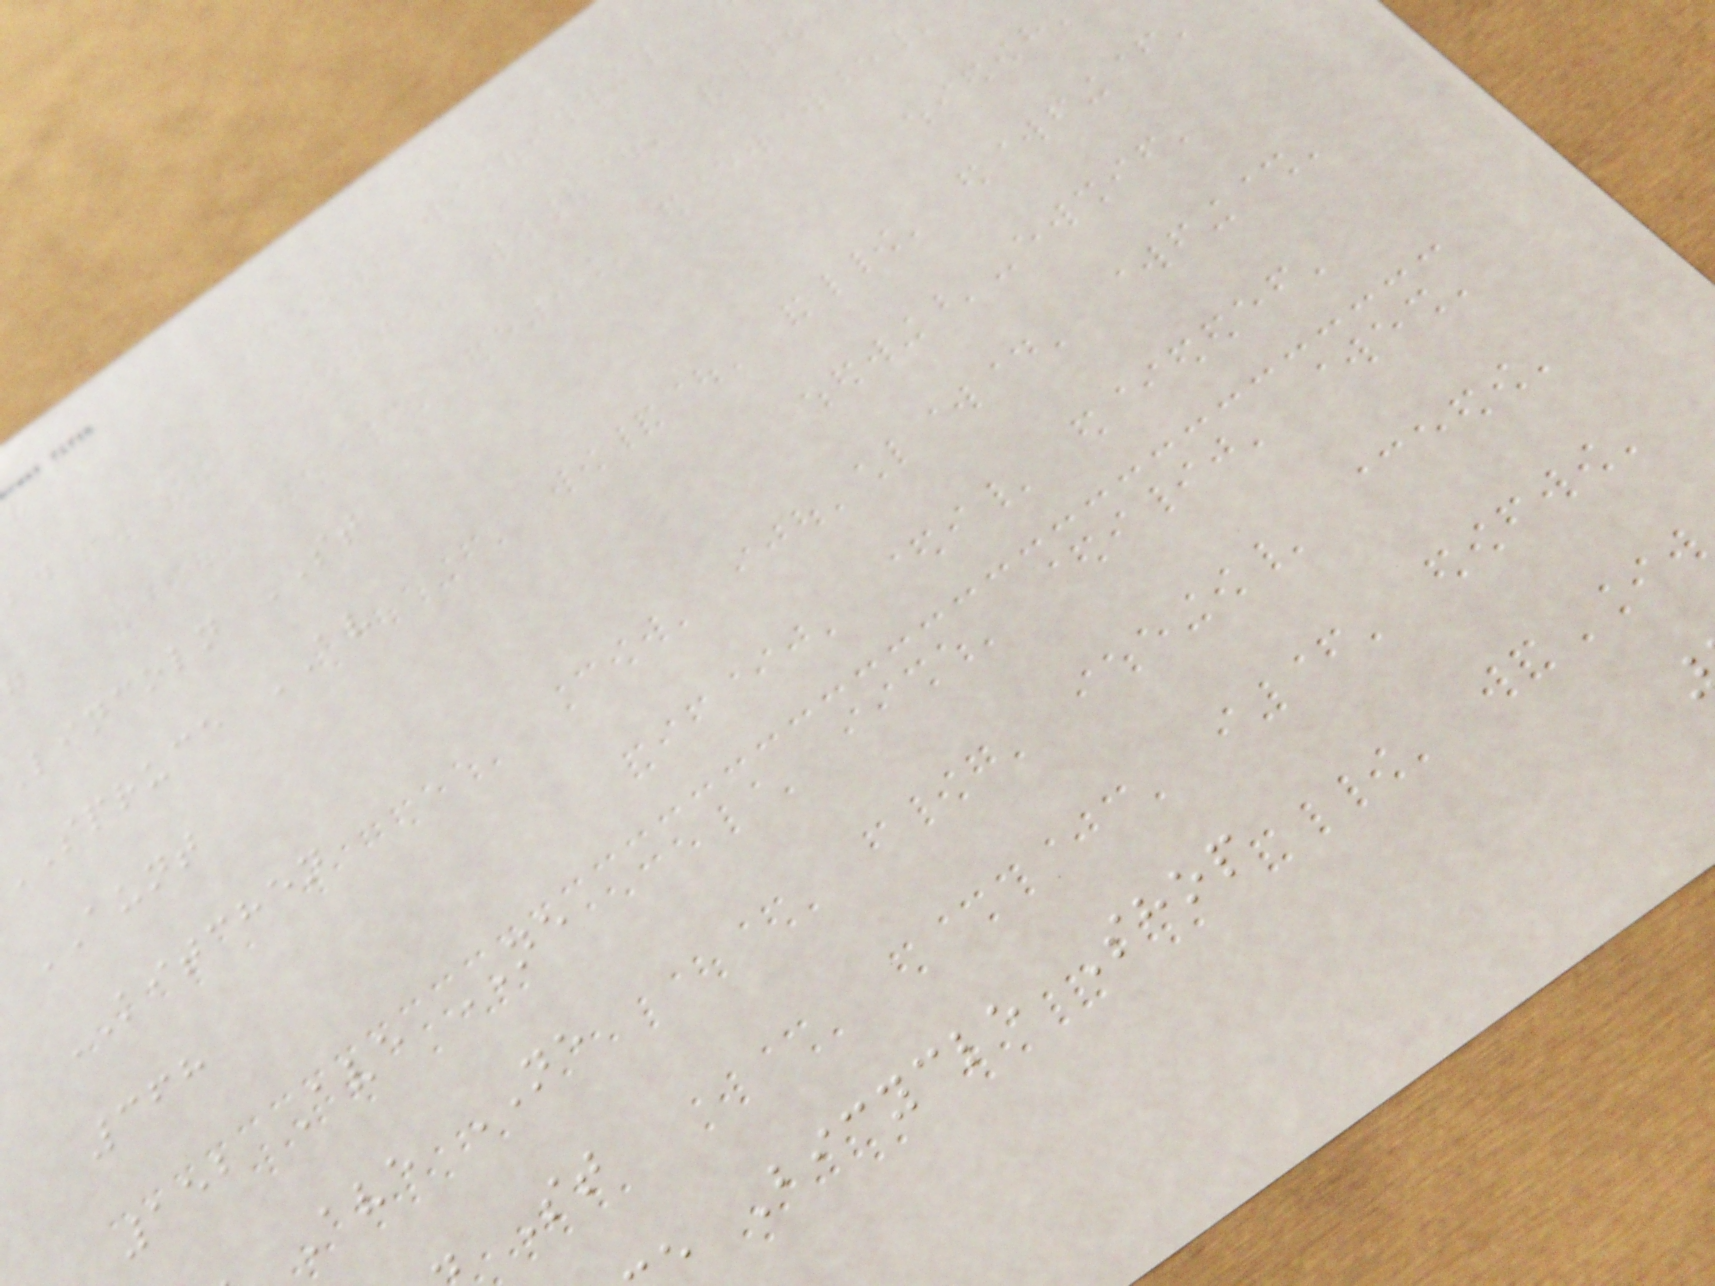lincoln ST
spruce AV
AUNT
KITCHEN
368
152 Ave NE
Ave NE
e Bicycle Shop
